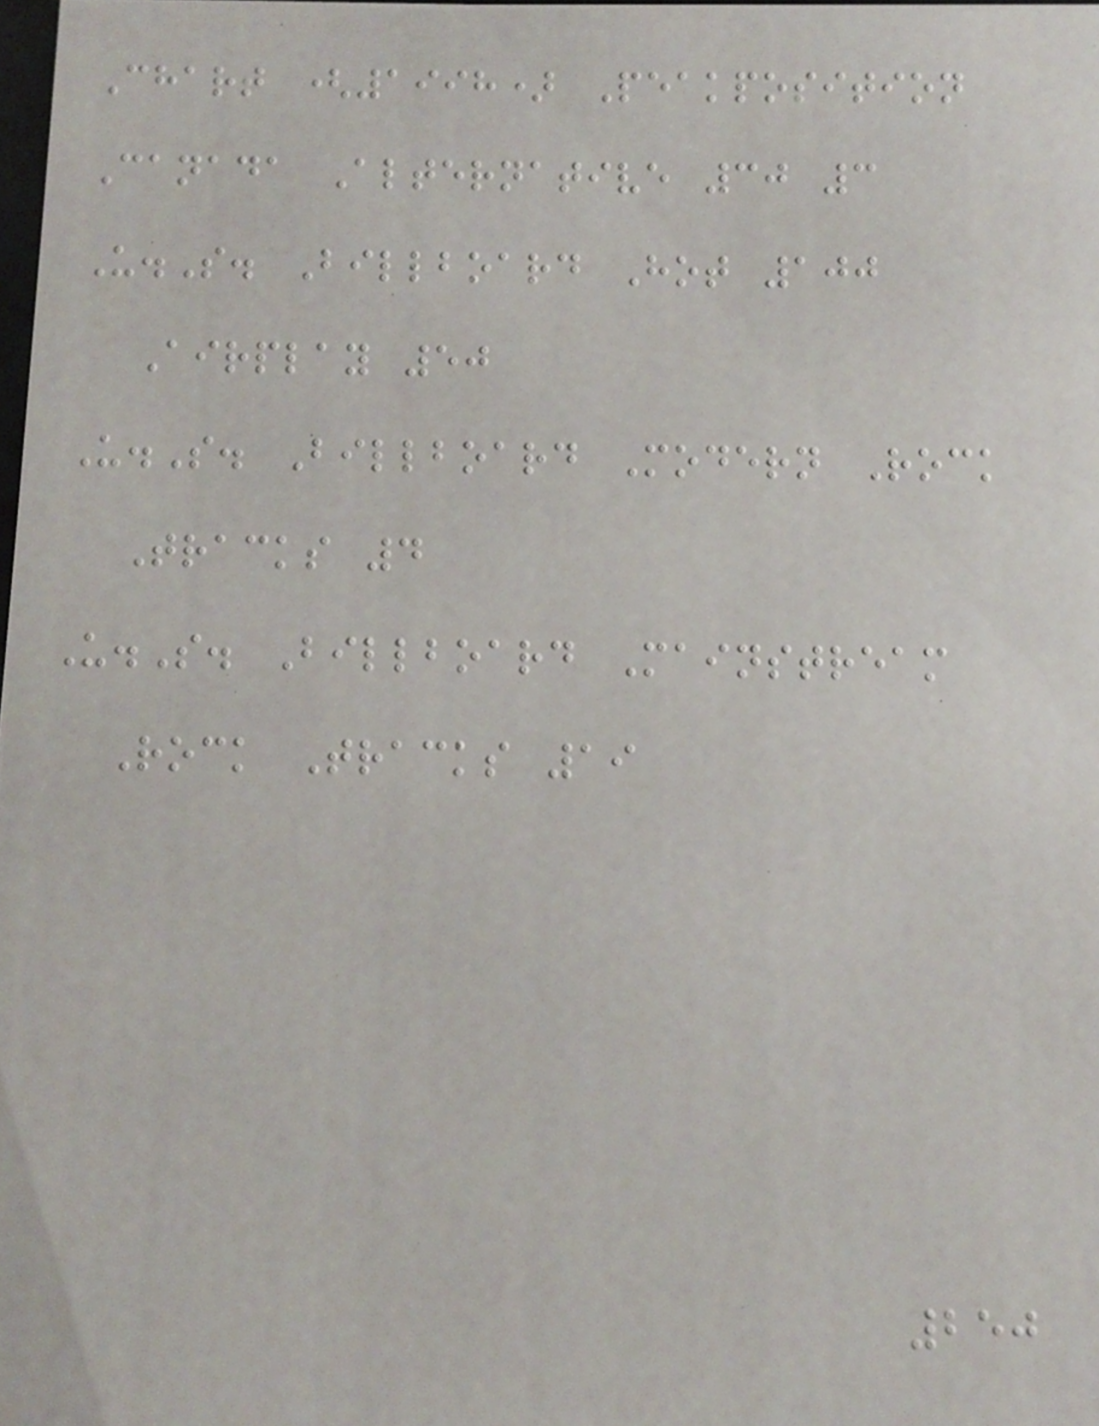Chart (1998) Peakposition
Canada Alternative 30 3
U.S. Billboard Hot 100
Airplay 50
U.S. Billboard Modern Rock
Tracks 4
U.S. Billboard Mainstream
Rock Tracks 19
250
